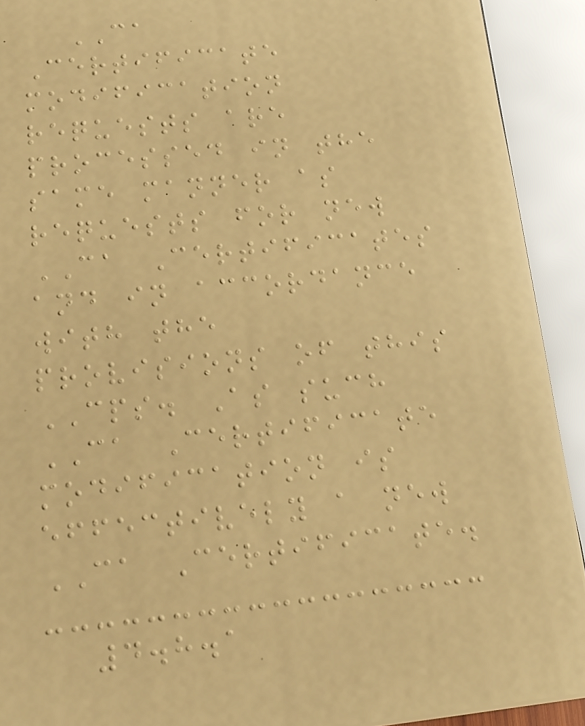CA
Certificate
modification
requests are
processed in the
same manner as
requests for new
CA Certificates
and in accordance
with the
provisions of this
CPS. As such
CA Certificate
modification is
effectively a new
CA Certificate.
4.8.1
